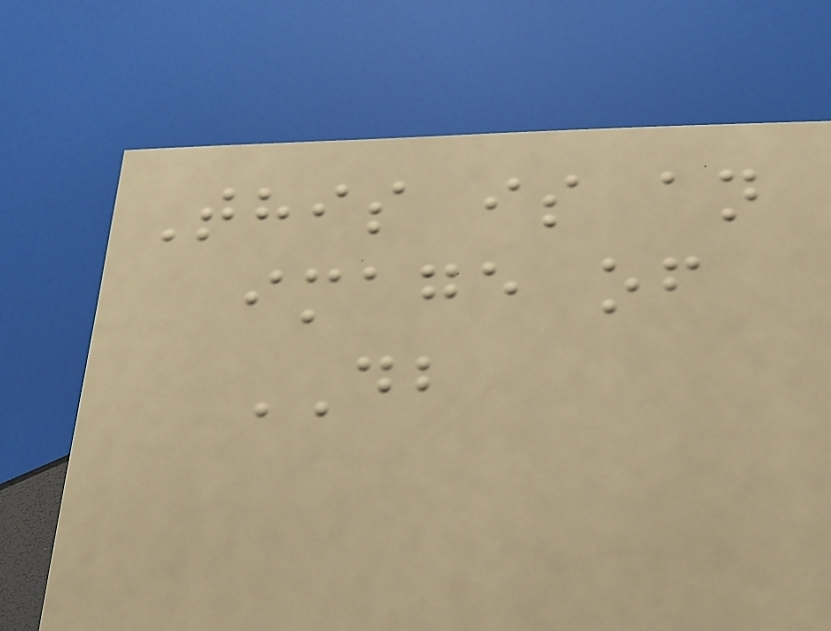This is an
image of
DB
